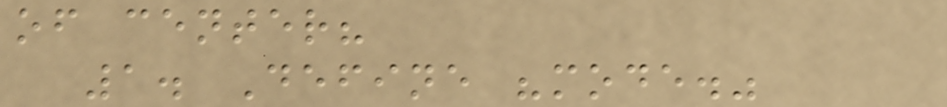of center?
1. Define "mode."
